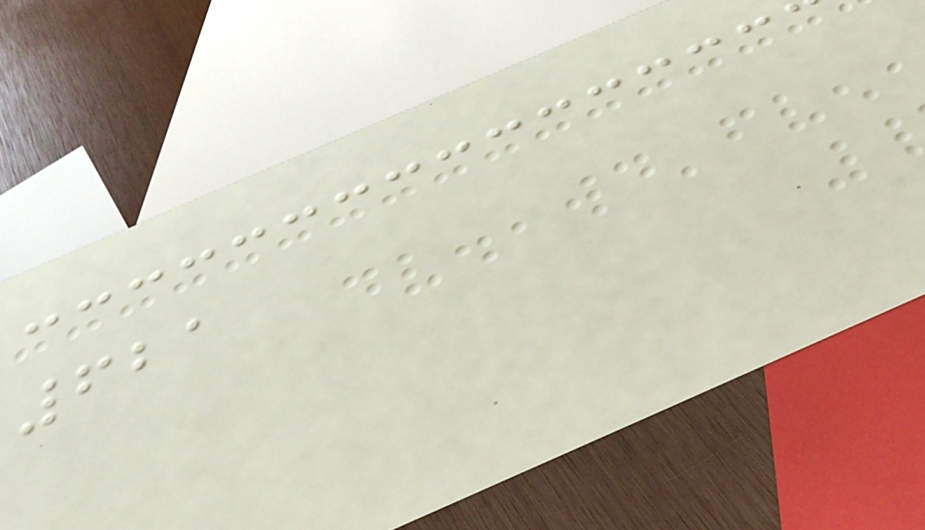621
